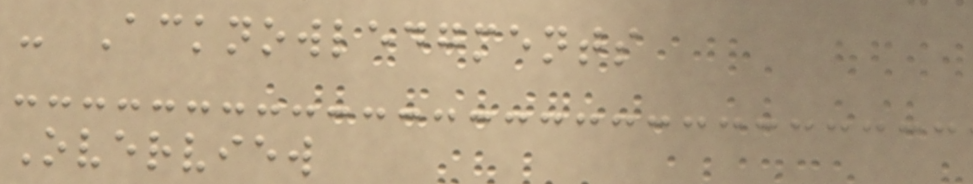- Acknowledgments
Overview
